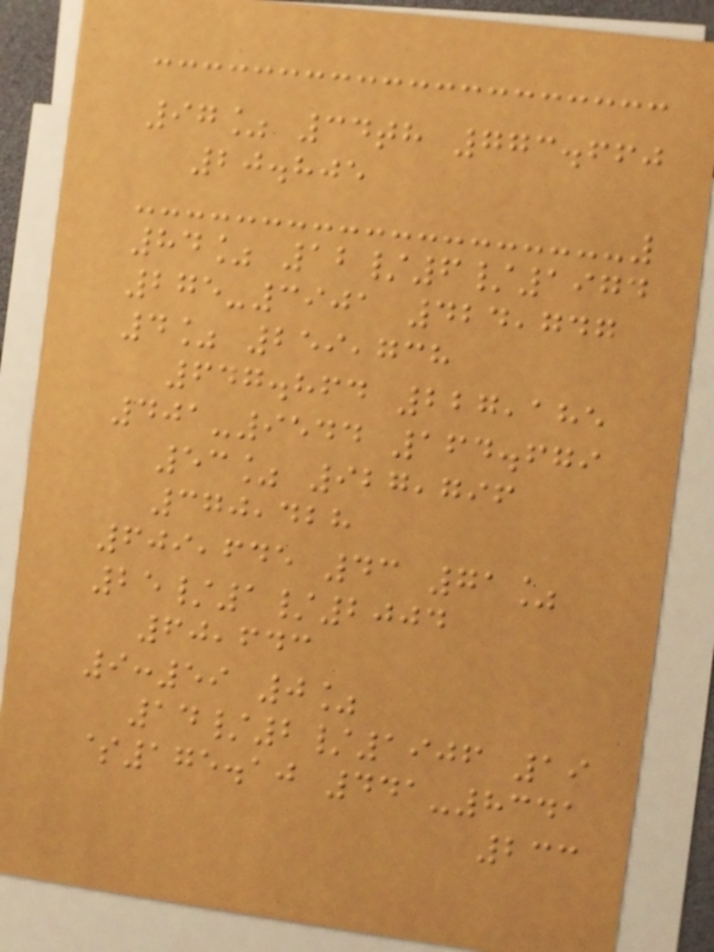97% 34th 773.660
20.805
84% 12/6/1974
275-3901 424,747
4% 259,738
647.864 227,185
401-9544 164.679
53% 927,796
370,428
609,645 43 71%
25/1/2004
60,643
9:59 0%
14/2/1906 19
$175.10 441-8341
233
